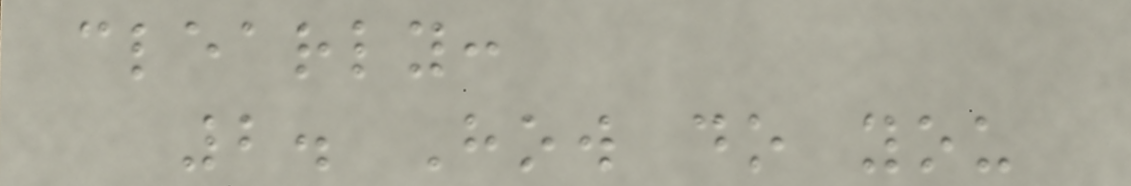clearly:
2. How do you
